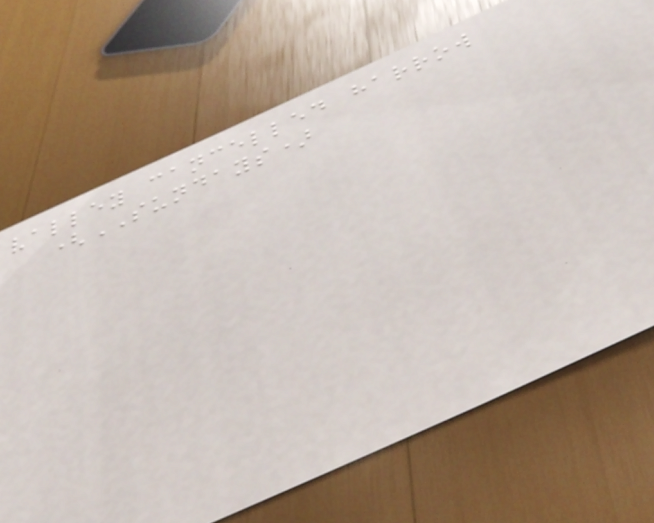valley cancelled harrow
(SUNDAYS)
